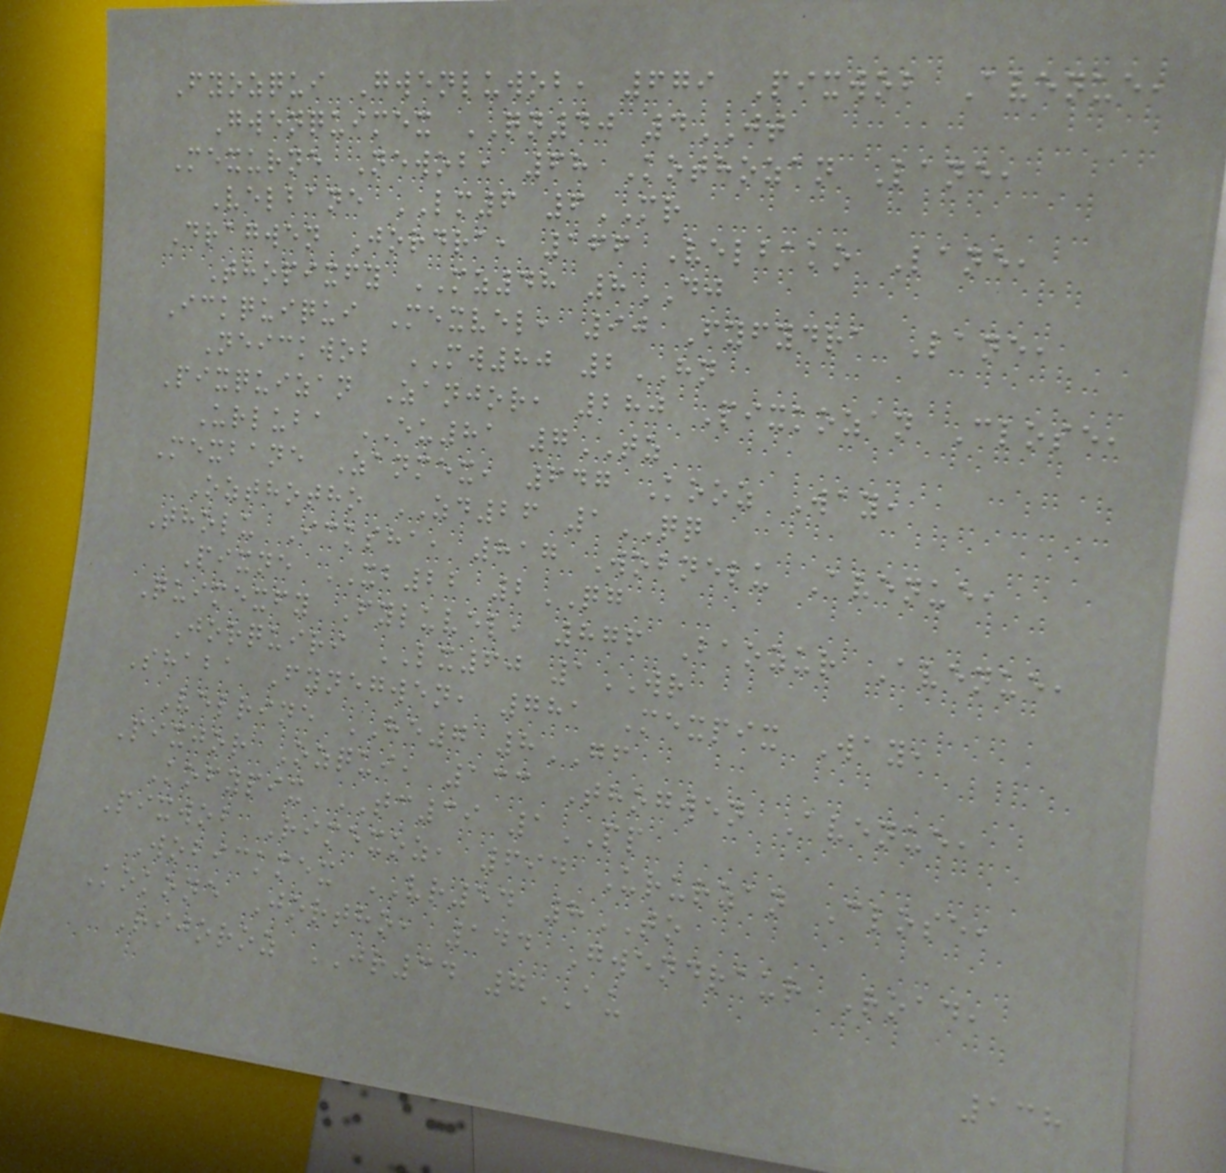Fyozqui Gwenluwob, 679 Pixwob Avenue,
Gwenquimex QN40 4JT
Mexurne Newob, 68 Kothozan Lane,
Velbane LM6 6MR
Dragwen Jordra, 166 Velbako Lane,
Thopixfy MZ48 8DJ
Ickquiqui Mexvel, 90 Fyfydra Lane,
Neickwob MW80 2HN
Pixquizan Zanjor, 280 Pixkozan Close,
Urluba EU81 7TZ
Mexbane Zanmex, 647 Kooz Way,
Ozthotho ZD26 1QQ
Tholu Icksha, 817 Wobnelu Avenue,
Pixne XB22 2QG
Quimexfy Fyluvel, 876 Baozur Avenue,
Jorquiri LX60 1WR
Shaba Fynegwen, 781 Mexpix Way,
Velrine HE7 8GF
Pixjor Ozqui, 133 Thogwen Avenue,
Kofypix TC39 1PP
Pixwob Rimexoz, 694 Ururzan Close,
Wobickmex VR54 8TO
Kokone Jortho, 144 Gwendraur Road,
Rijoroz JR34 7AU
138
